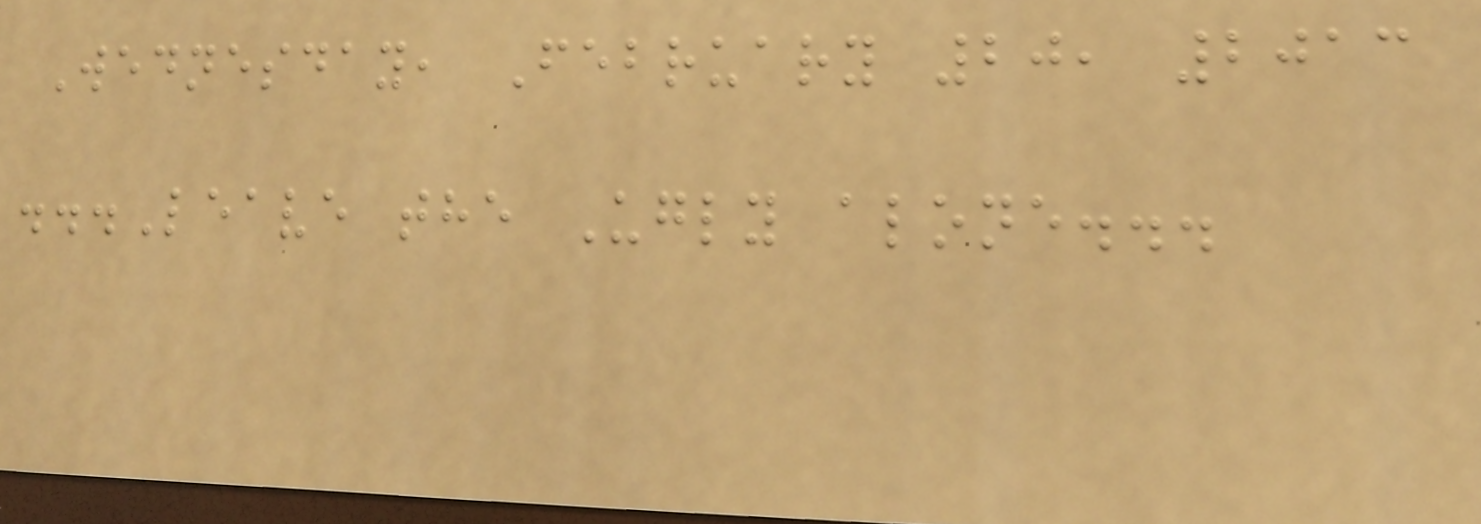Wednesday, February 20, 2013
...Leave the Ugly alone...
